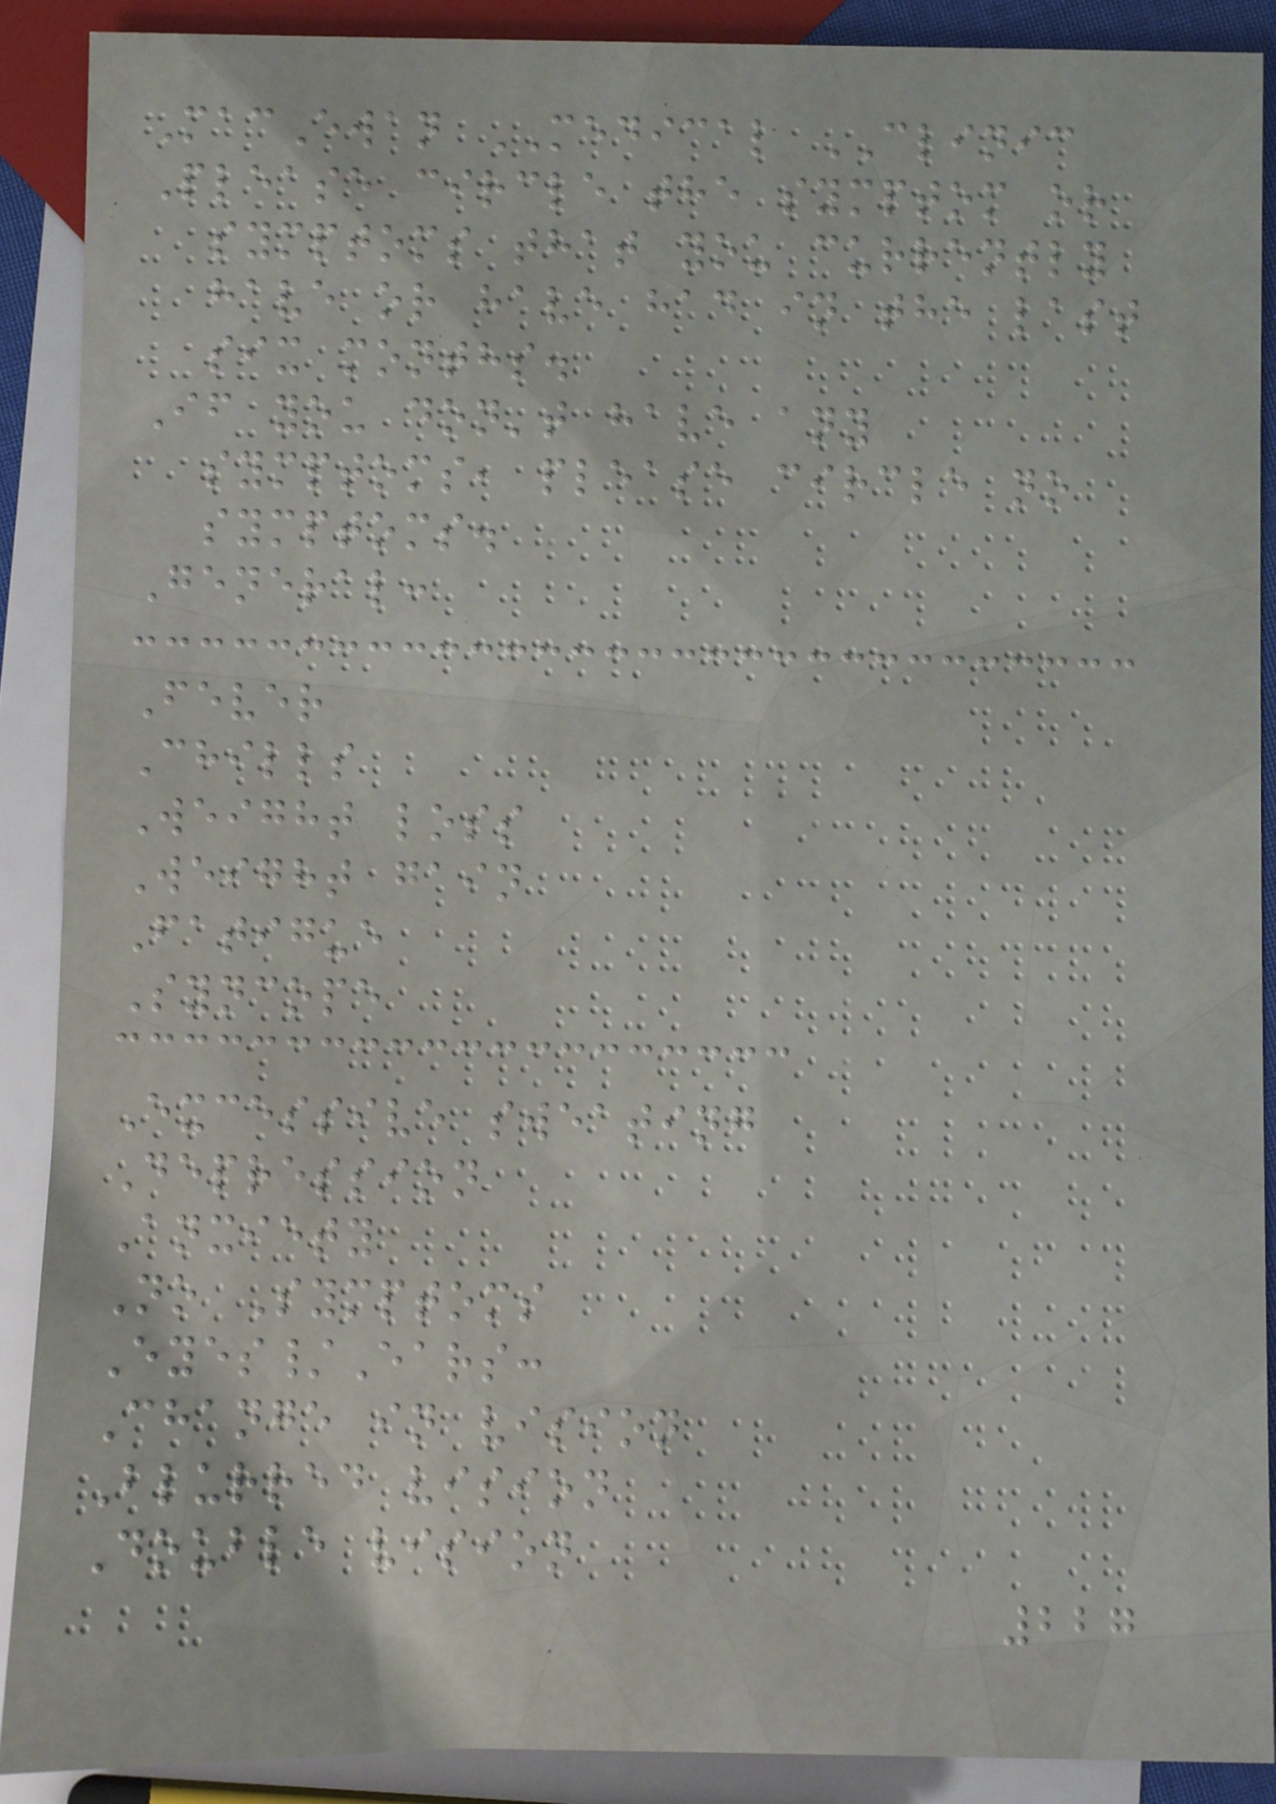MacEwan MEDICAL CLINIC
Please circle the symptom or
symptoms that you currently
have or have had in the last
six months.
If you don't have any
symptoms, please circle no
symptoms.
General:
Fever
Chills
Weight loss
Weight gain
Fatigue
Syncope
Excessive sweating
Depression
Anxiety
No Symptoms
Eyes/Ears:
Change in vision
Blurred vision
Double vision
227
